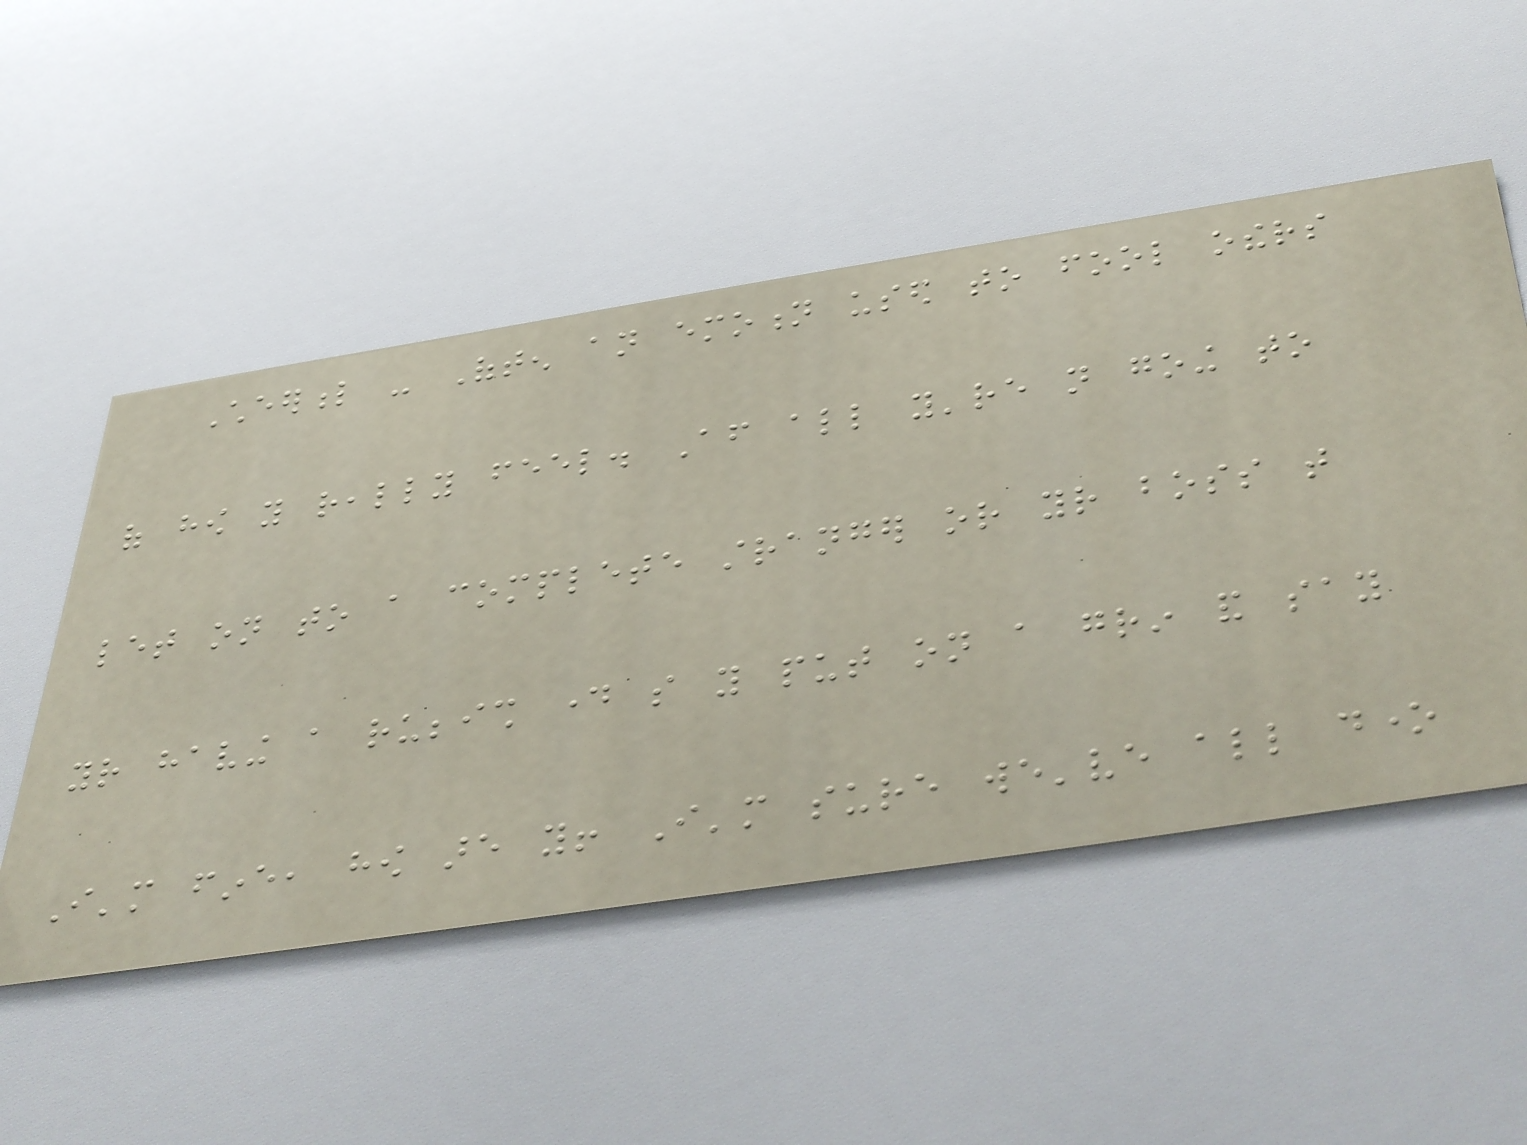Cheerful - Often an emotion used to fool others
of how you really feel. After all you're not going to
let on to a complete stranger or your boss that
your having a rubbish day so you put on a grin and say
I'm fine, how are you! I'm sure we've all done
